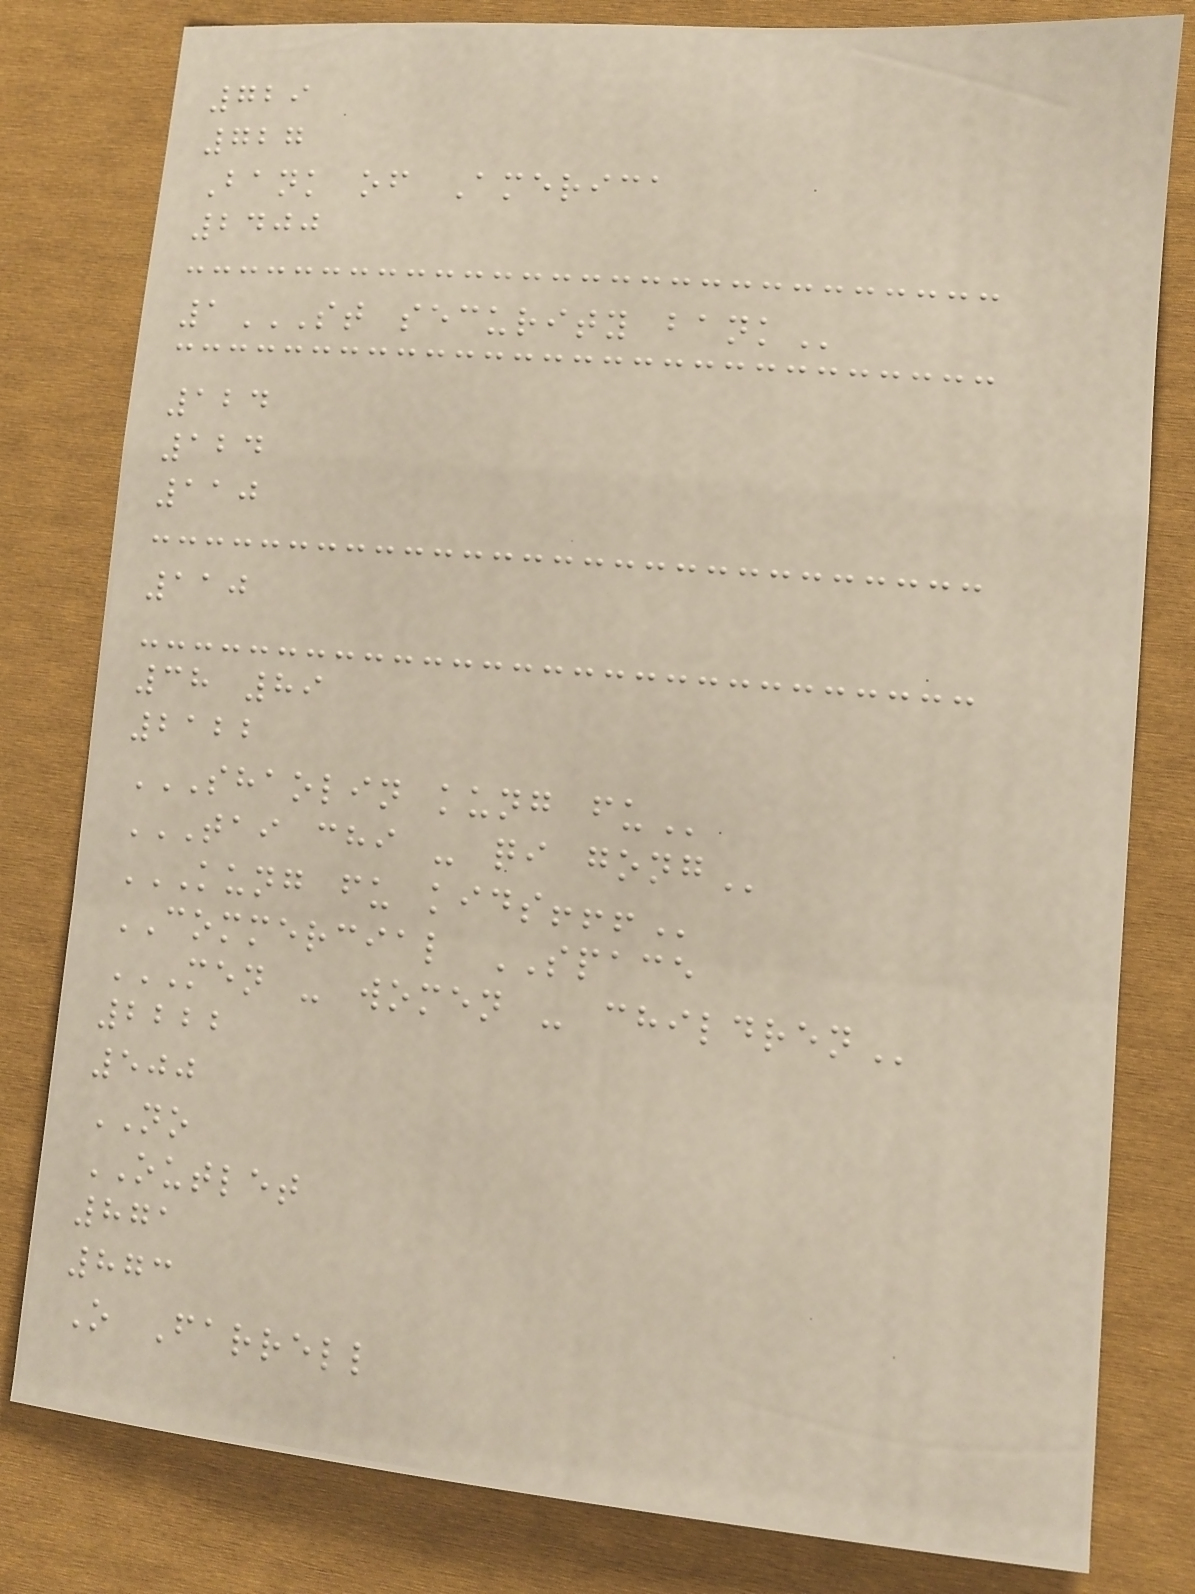729
727
Bank of America
2400
1ST SECURITY BANK
124
124
110
110
38 89
2122
SHAOLIN KUNG FU
TAI CHI - QI GONG
KUNG FU KIDS!!!
COMMERCIAL SPACE
MEN - WOMEN - CHILDREN
2222
500
NO
OUTLET
871
873
O Farrell
